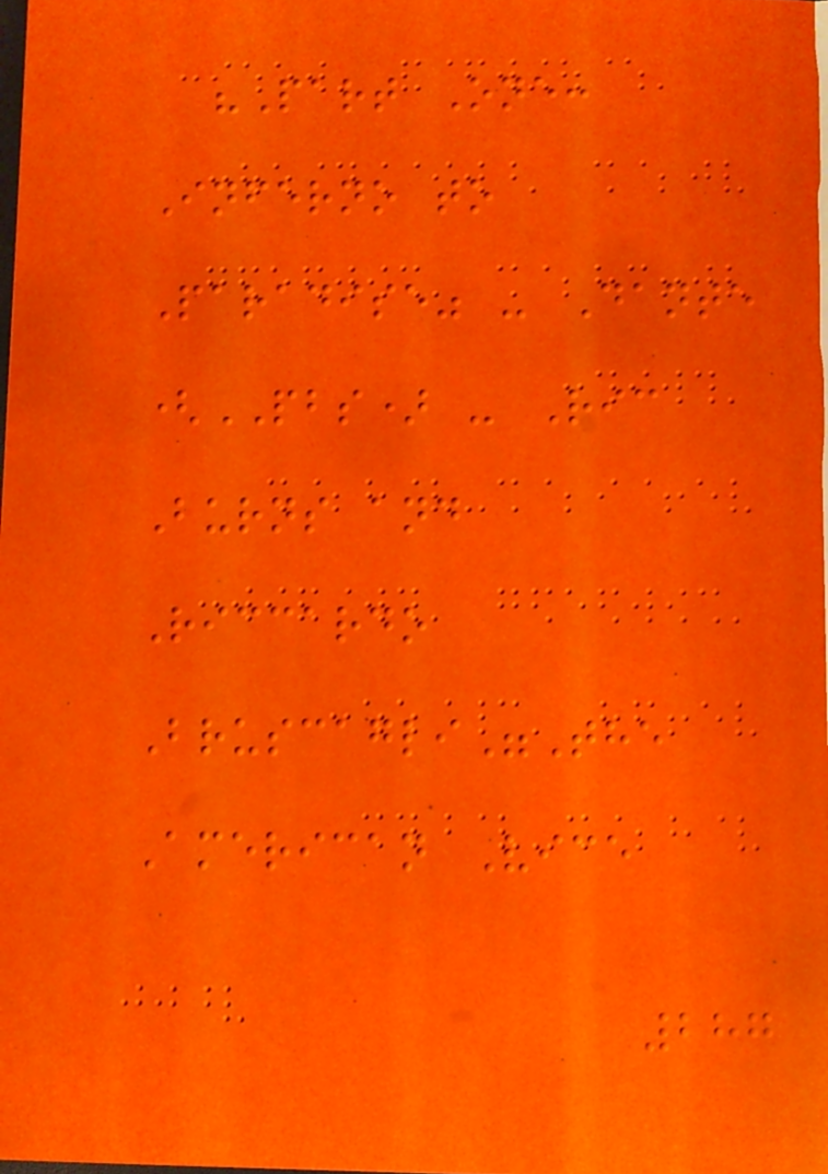"Part One:
Inferno to
Paradise" - Dante
(PBS) - Ric
Burns and
Riccardo
Bruscagli"The
American Vice
287
